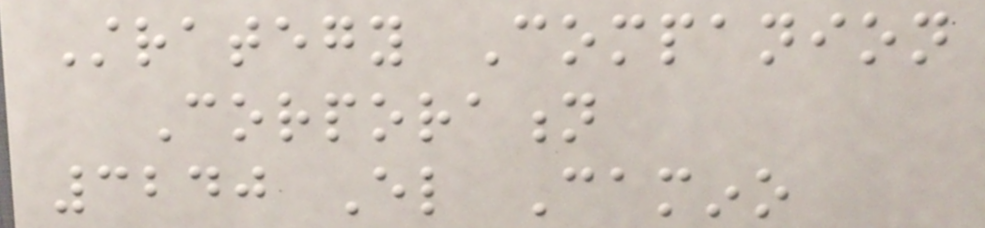Strategy Companion
Corporation
3240 El Camino
